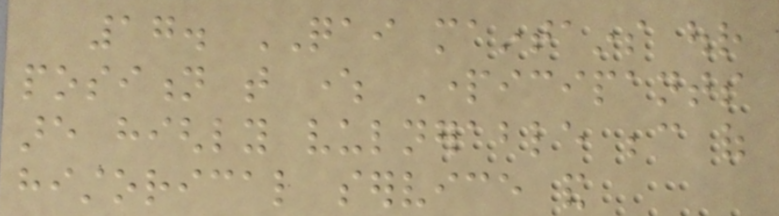17. QAI maintains our
position that where Participants
are highly vulnerable because of
historical service and
